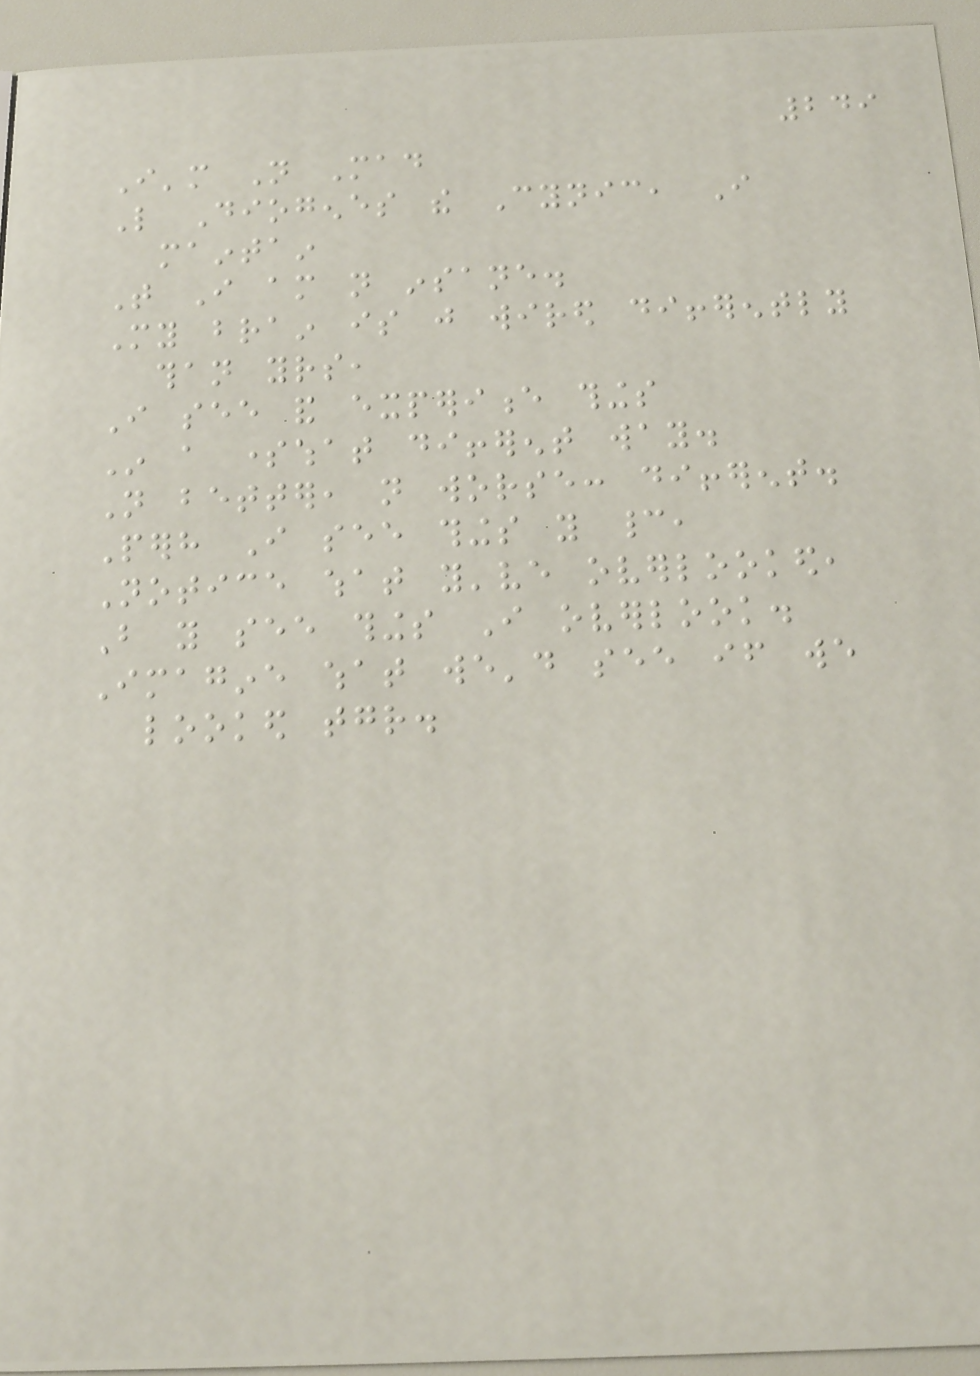249
I'm Not Mad
Like Diogenes the Cynic, I
maintain
That I am not insane.
My brain is just wired differently
than yours,
I see and experience things
In a somewhat different way.
Not better, not worse: different.
Perhaps I see things you cannot,
Notice what you've overlooked,
But you see things I overlook.
Imagine what we'd see if we
looked together.
